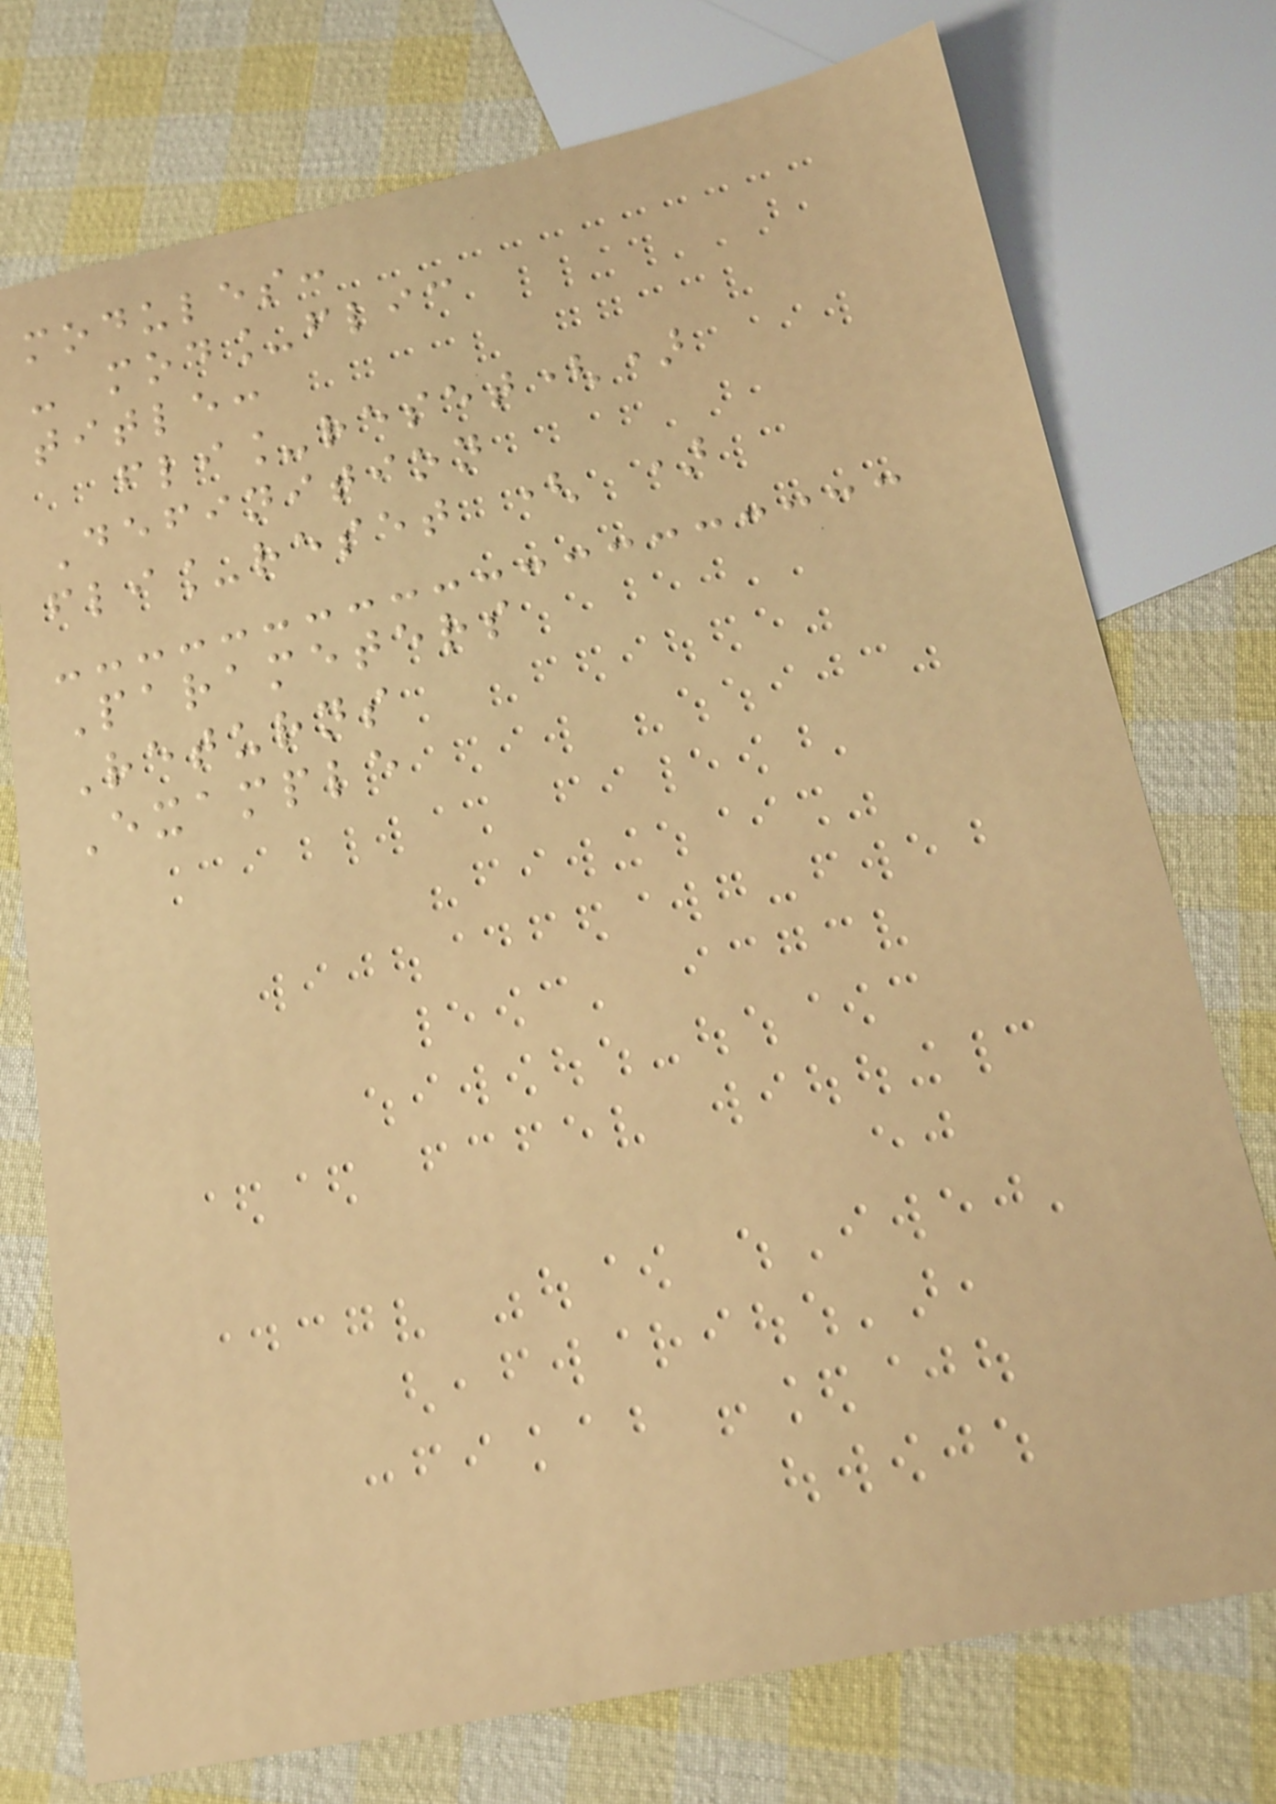modules:
- mod_flic
title:
fli_reset()
Definition
fli_reset ( )
Parameters
Returns
Example
